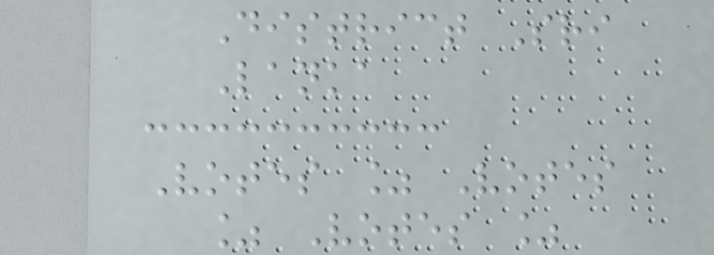District Sri
Lanka
Votes % Votes
% Votes %
